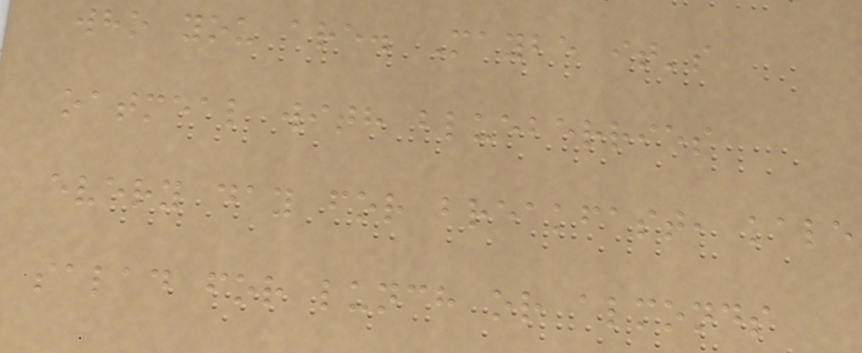who you are. Maybe it's
oatmeal with blueberries
every day for breakfast, kale
salad for lunch or almonds
